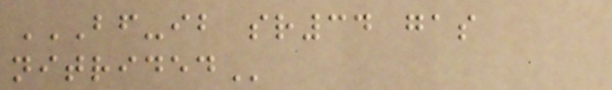BF-IB SR34 GAS
NITRIDED
